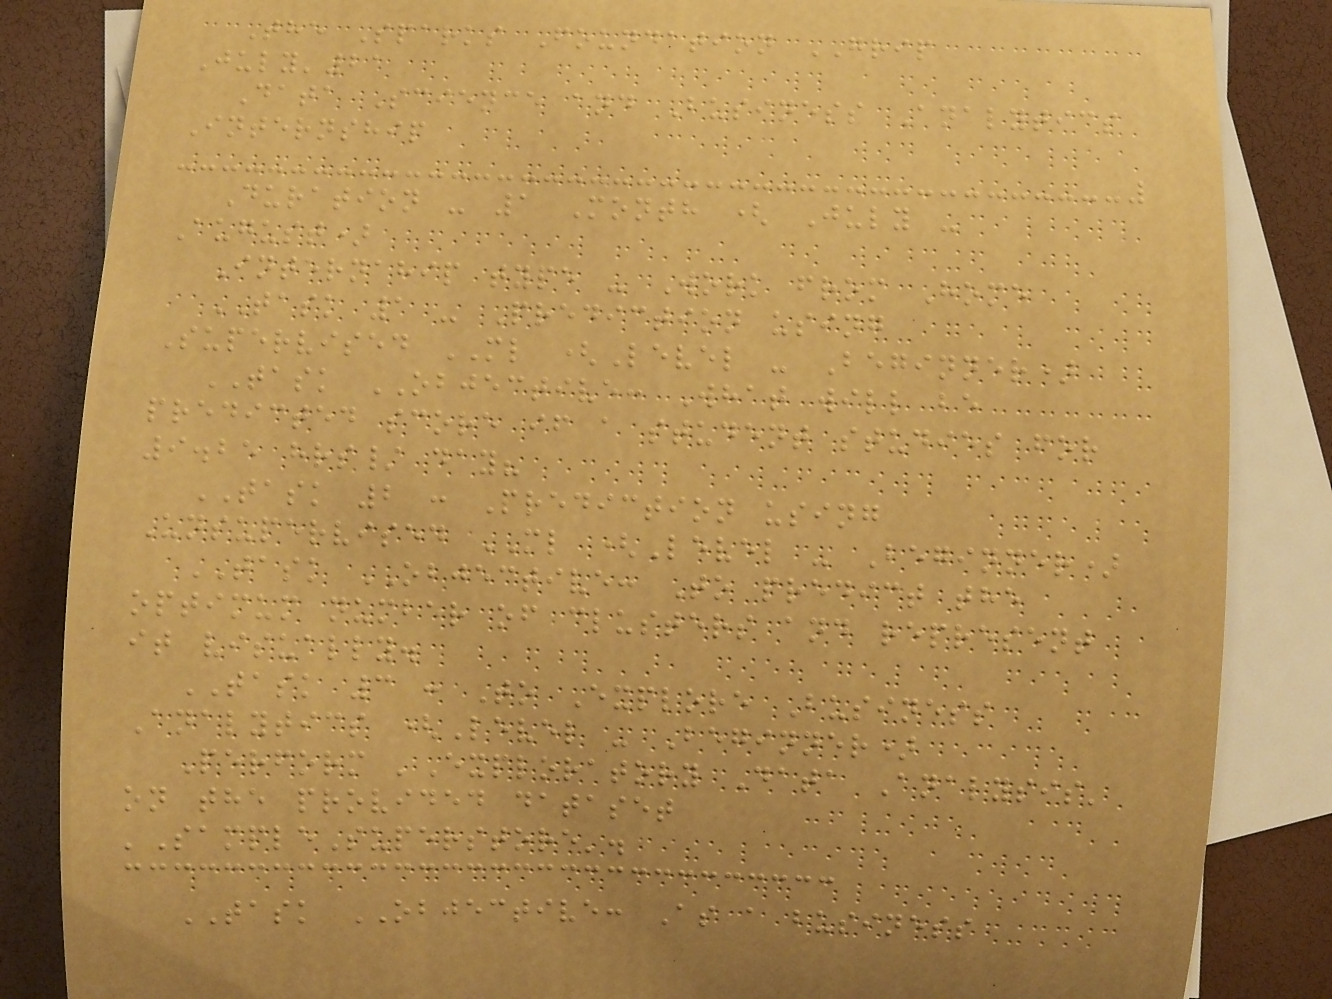The Sparks Foundation GRIP
July'21
Data Science and Business Analytics
Internship
Duration - 1 Month ( July -
August)
Internahip type - Work from Home
TASK 1 - Prediction using
Supervised ML (Level - Beginner)
TASK OBJECTIVE: What will be
predicted score if a student studies for
9.25 hrs/ day?
TASK 2 : Prediction using
Unsupervised ML (Level - Beginner)
TASK OBJECTIVE: To predict the
optimum number of clusters and represent
it visually.
TASK 3 : To Explore Business
Analytics (Level - Beginner)
Perform 'Exploratory Data Analysis'
on the provided dataset
'SampleSuperstore'.
TASK OBJECTIVE: As a business
